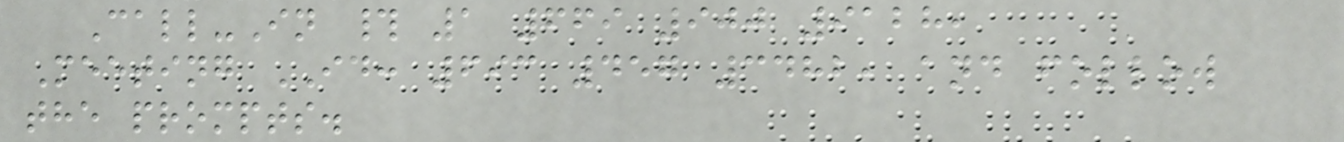Call-In # 1 669 900 9128,
Meeting ID: 693 457 3482, and follow
the prompts.
